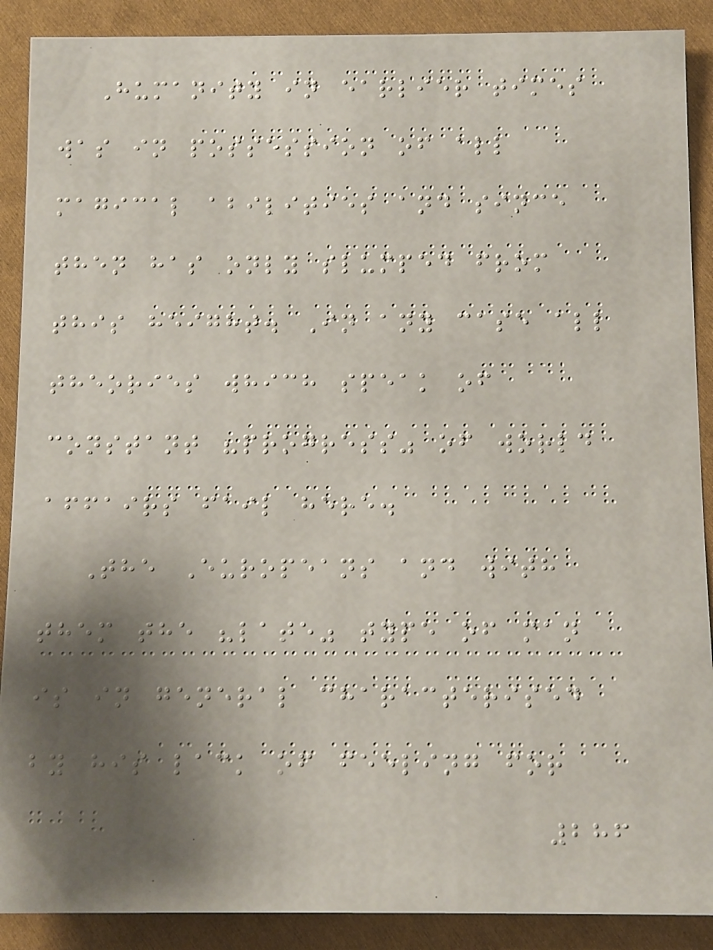Humanity in earlier times
was in possession of all
magical abilities and since
then has only slumped from
this height. In any case all
theories which speak of
constant "progress" of world
affairs fail here.
The Europeans and with
them the "late" type of man
is in general characterised
by his lack of feeling for
286
